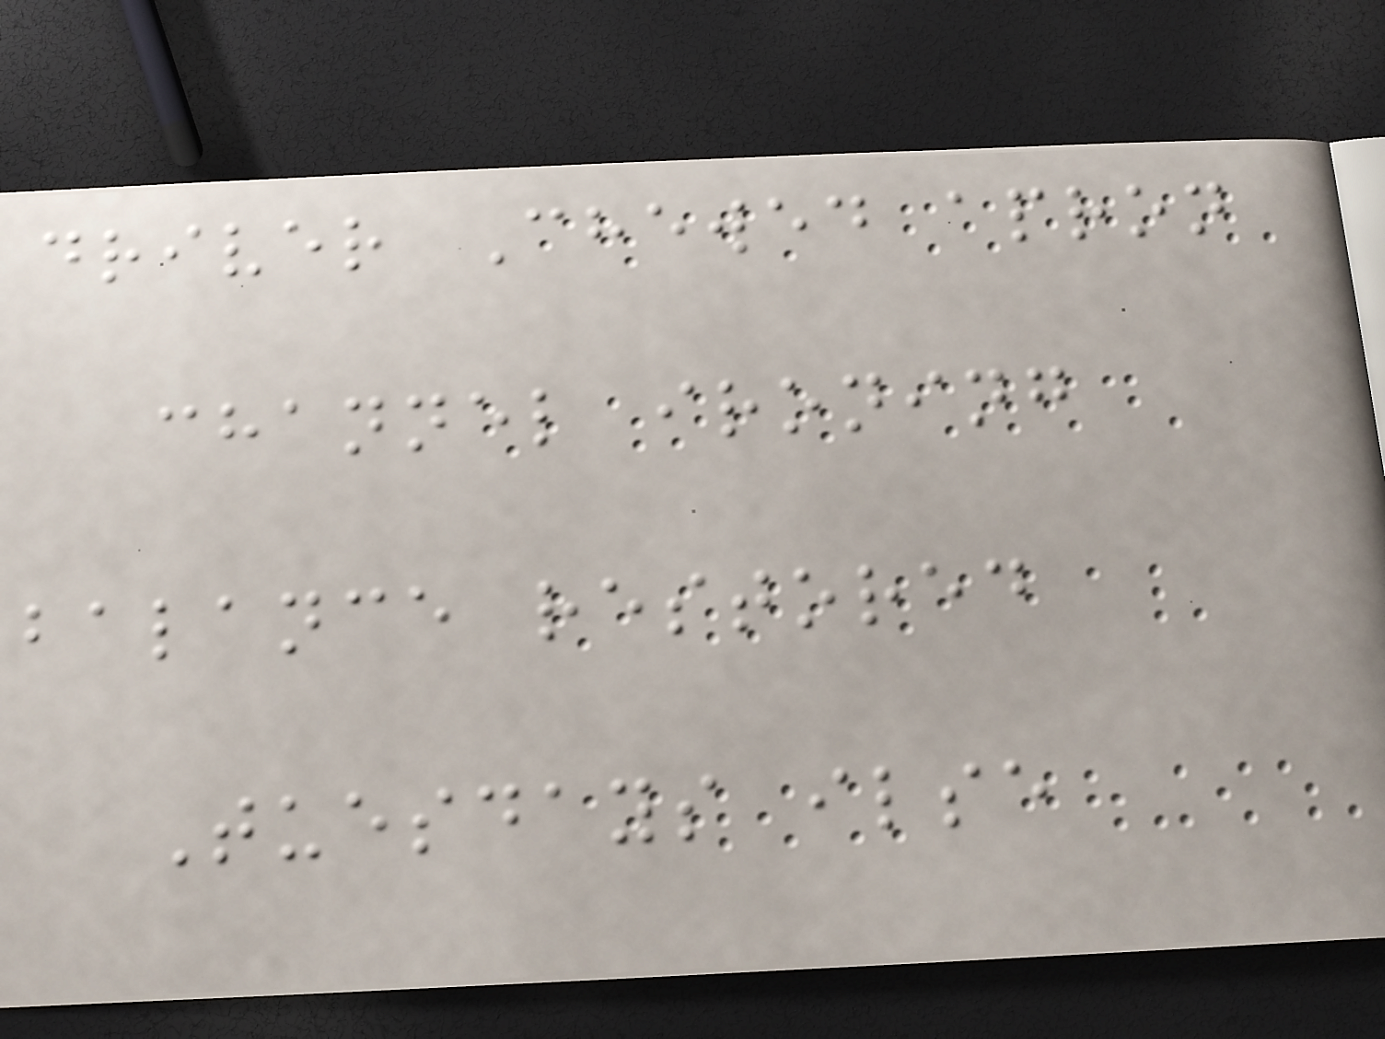driver Chewed apron
channel ironing
balance restored
Tuesdays ilse
